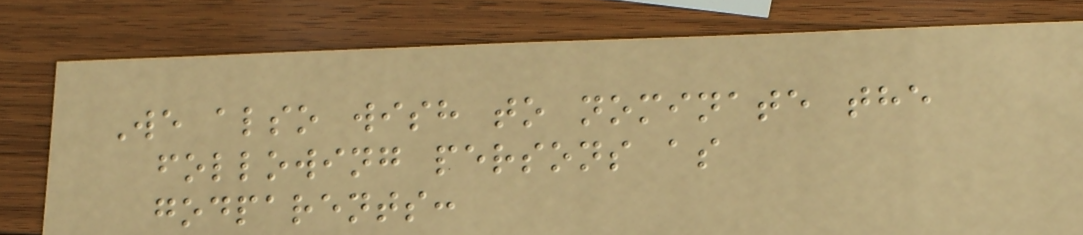We also wish to nominate the
following persons as
godparents:
